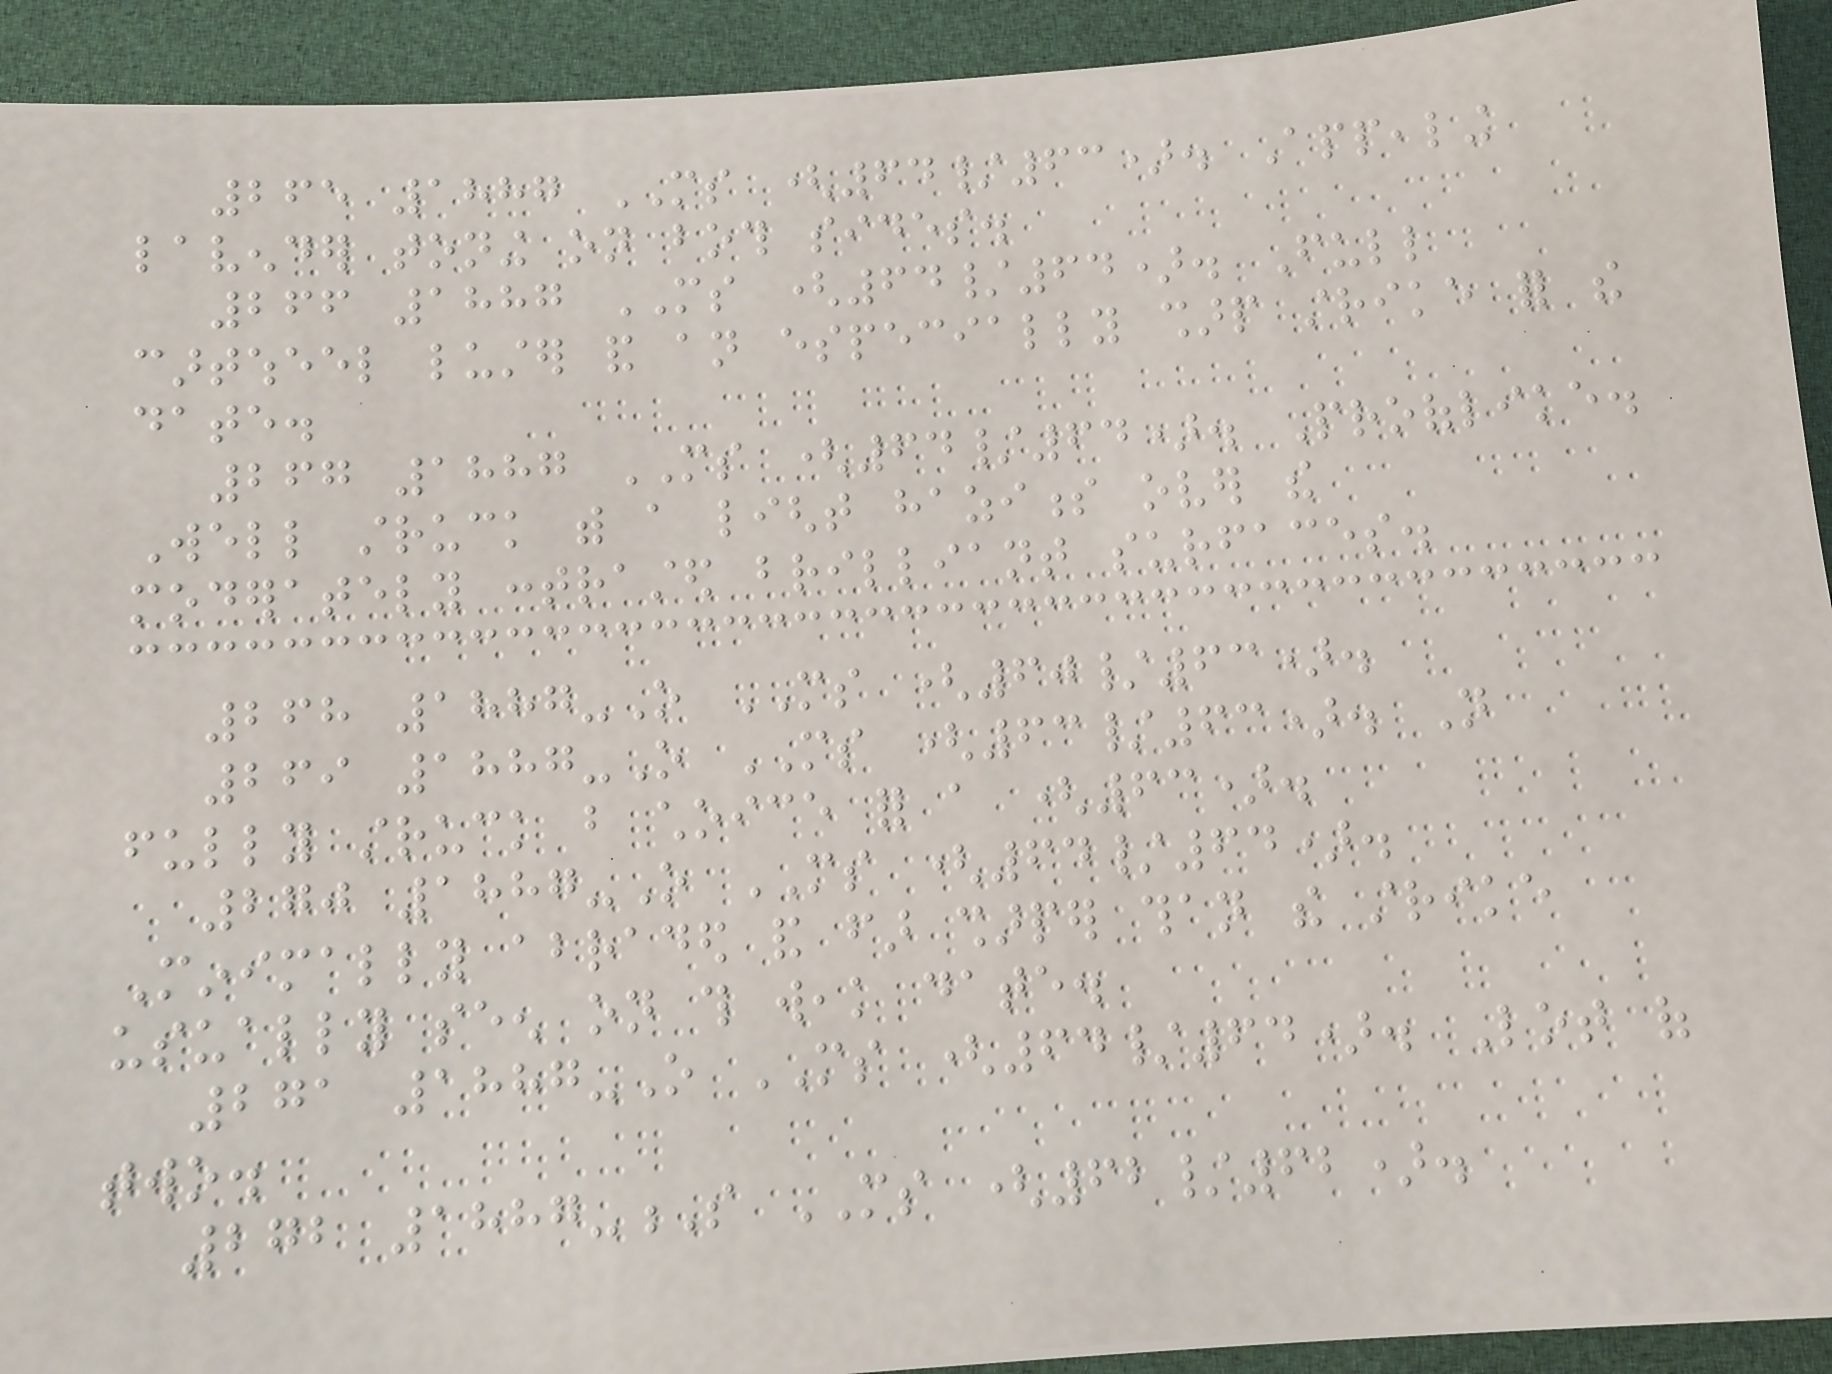265 1887 MS (64/63). Appealing
lavender toning on both sides.
266 1887 MS (64/64). Full
cartwheel luster and an especially sharp strike for the
date.
267 1887 MS (64/64). Prooflike.
Well struck with a light haziness over the
moderately contrasted brilliant surfaces.
268 1887-O MS (60/63).
269 1887-O MS (63/63). Not
fully struck but choice for a (63).
270 1887-O MS (64/64).
Minimally abraded and far sharper than the strike
usually seen on this weak date.
271 1887-O MS (64/64). Lot of
two.
272 1887-S MS (62/62).
